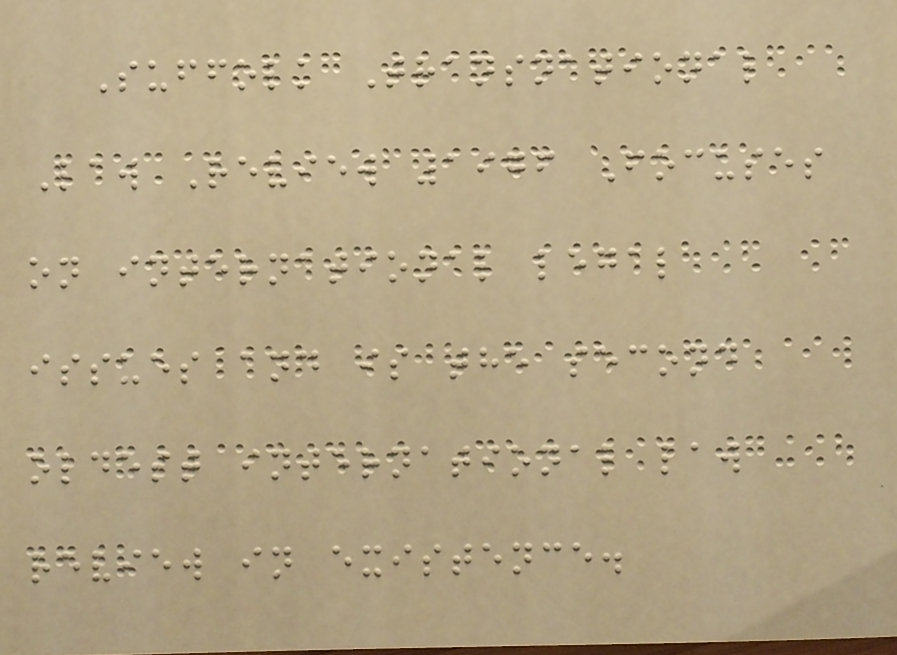Suffolk Transnational
Law Review 1976 Focuses
on international legal
issues and is the second
oldest international law
review in existence.
